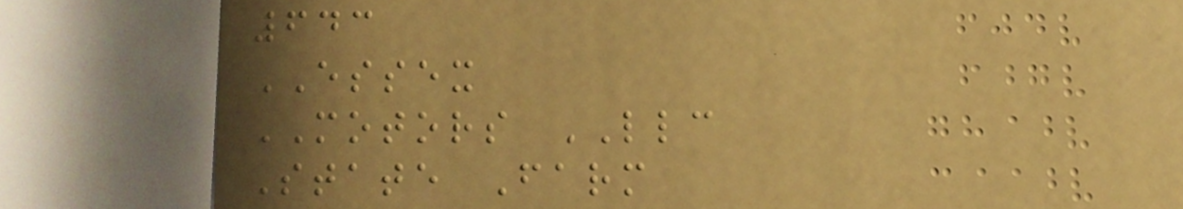643
ESSEX
MOTORS LLC
State Farm
